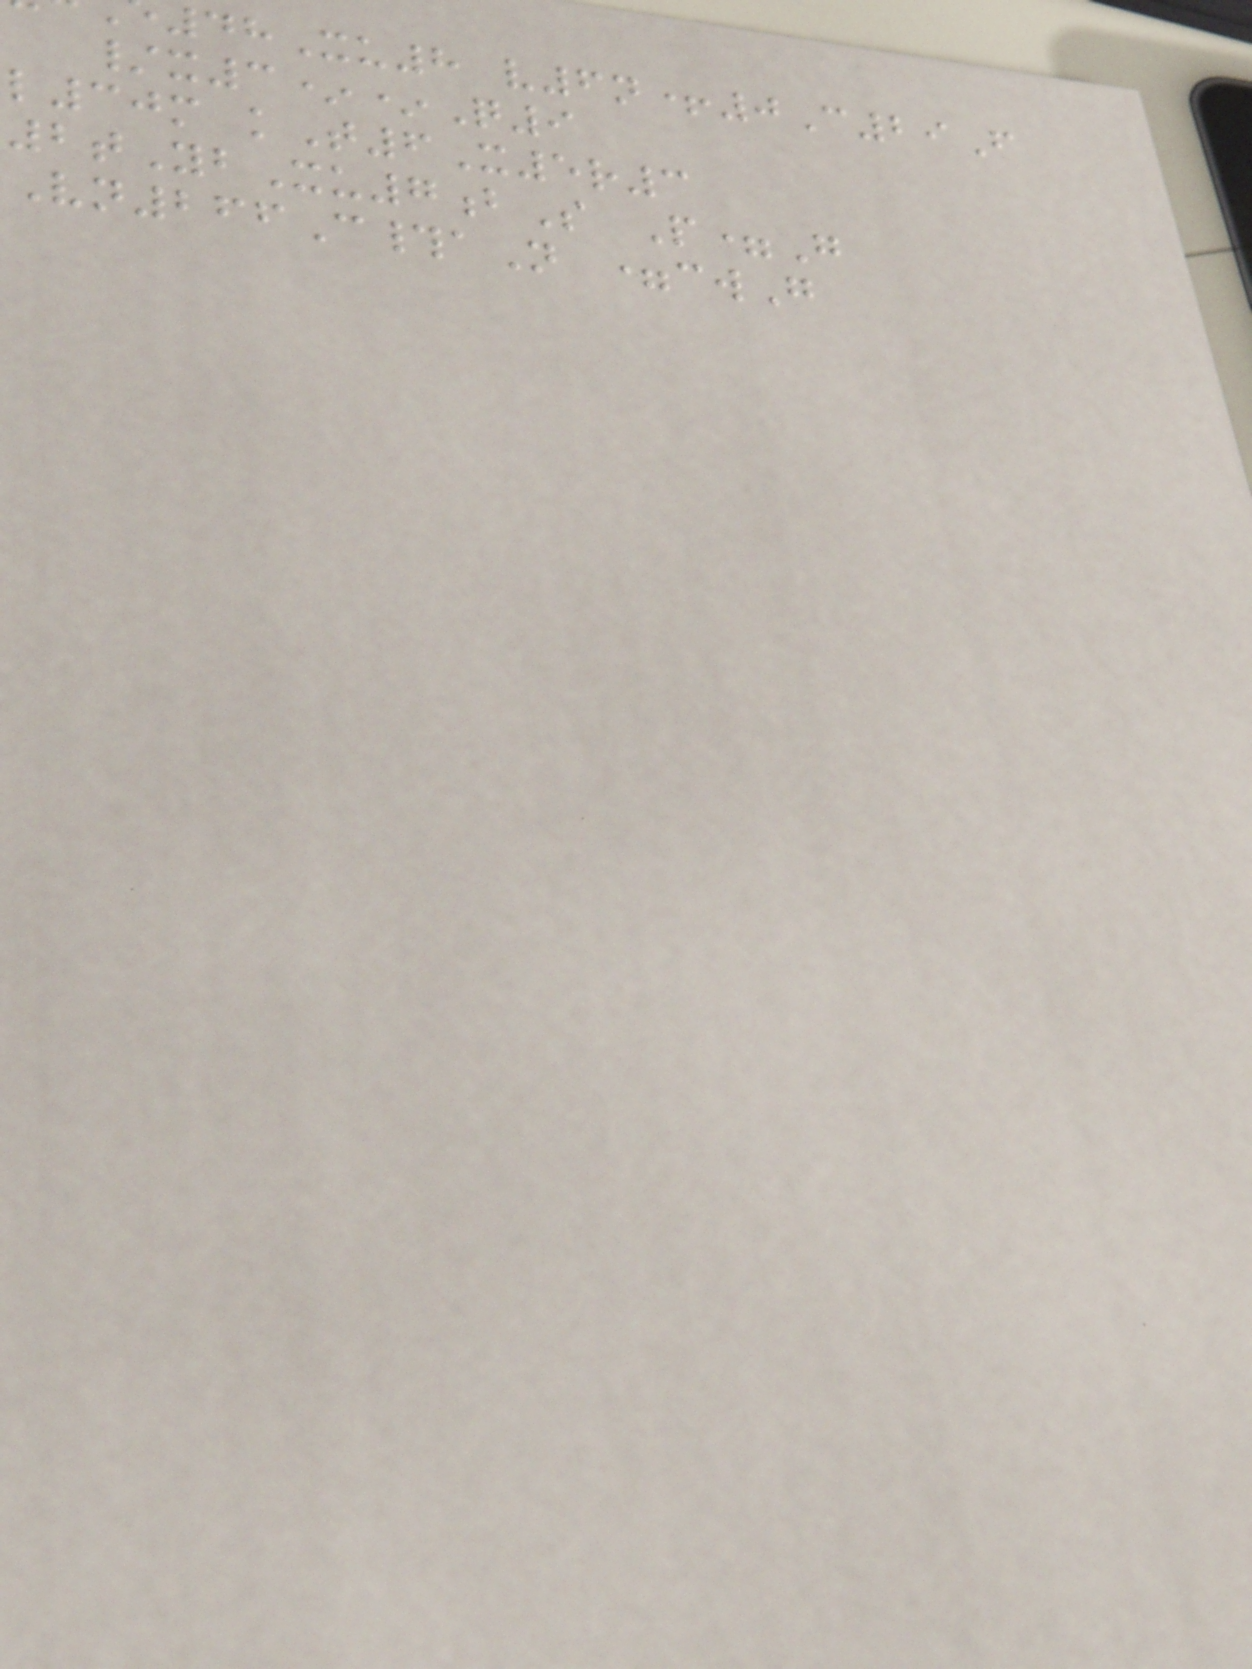48Xu8 v6n+0C29F
/x3**Q9
l30m kT6X5r3
2tYbXu7bS P=G
Vn266C#aN =cwG
